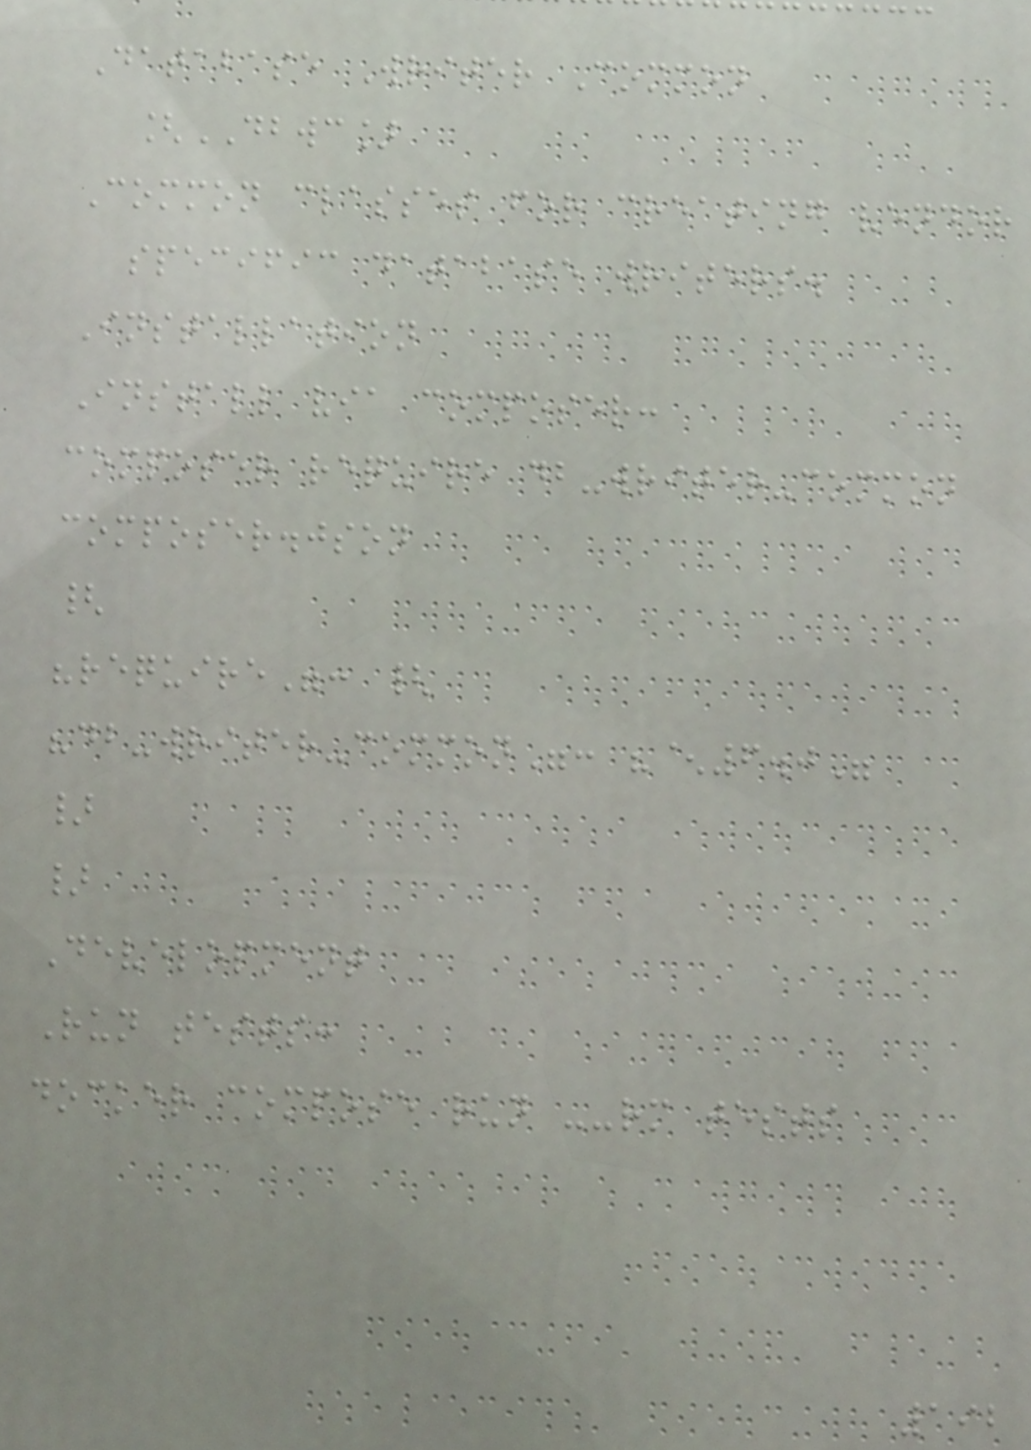Database Writer Common
[DBWC]
Common classes for creating vendor
specific database writers.
Installation
Install via composer:
composer require db-writer-common
composer.json
{
"require": {
"db-writer-common": "^6.0"
}
}
Development
Run tests:
docker compose run --rm tests
192
